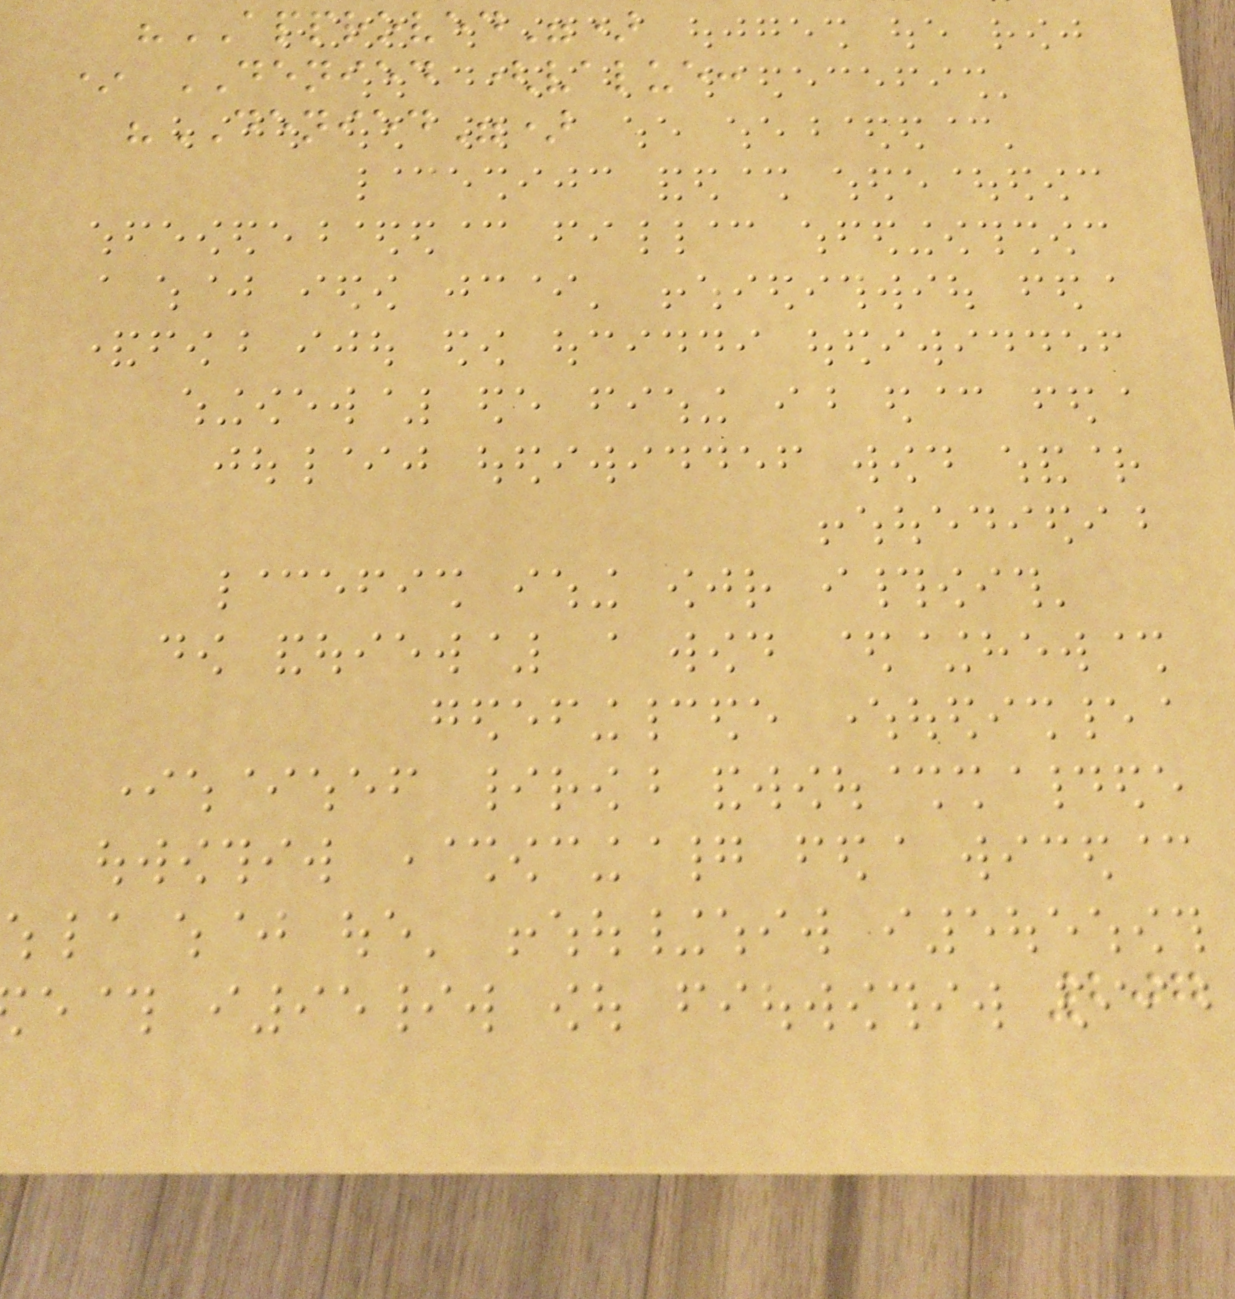"APPROVED")
* DENIED (value:
"DENIED")
207
